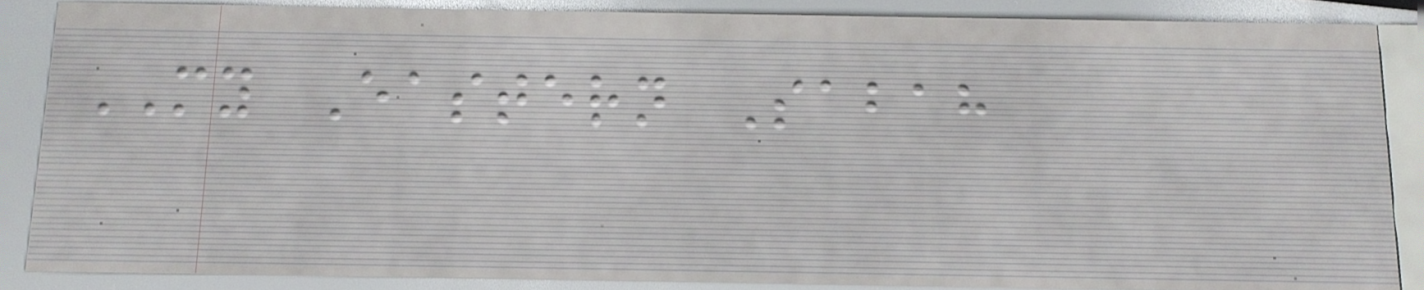MY Eastern Sabah
